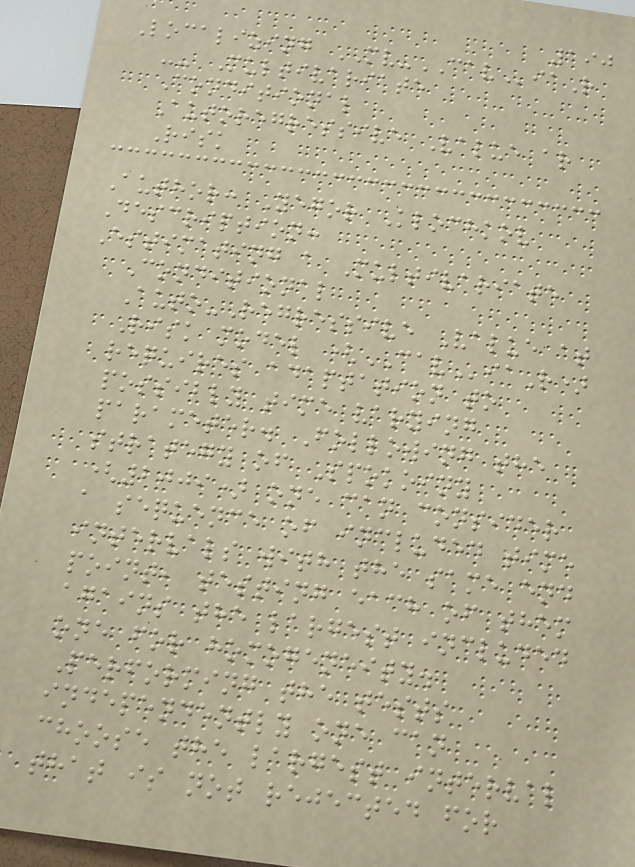190
Localizing MV-CAViaR
-- Multivariate
Conditional
Autoregressive Value ar
Risk
Author: Yegor Klochkov
Description:
Estimating a Multivariate
Conditional
Auto-Regressive Value at
Risk model (CAViaR)
requires adaptation to
possibly time varying
parameter. Following the
strategy of Spokoiny
(2009) one can consider
a sequence of included time
intervals with the same end
point, testing each of them
agains the largest included
one for homogeneity.
Performing the tests
independently one can
choose the largest interval
that is not rejected for
